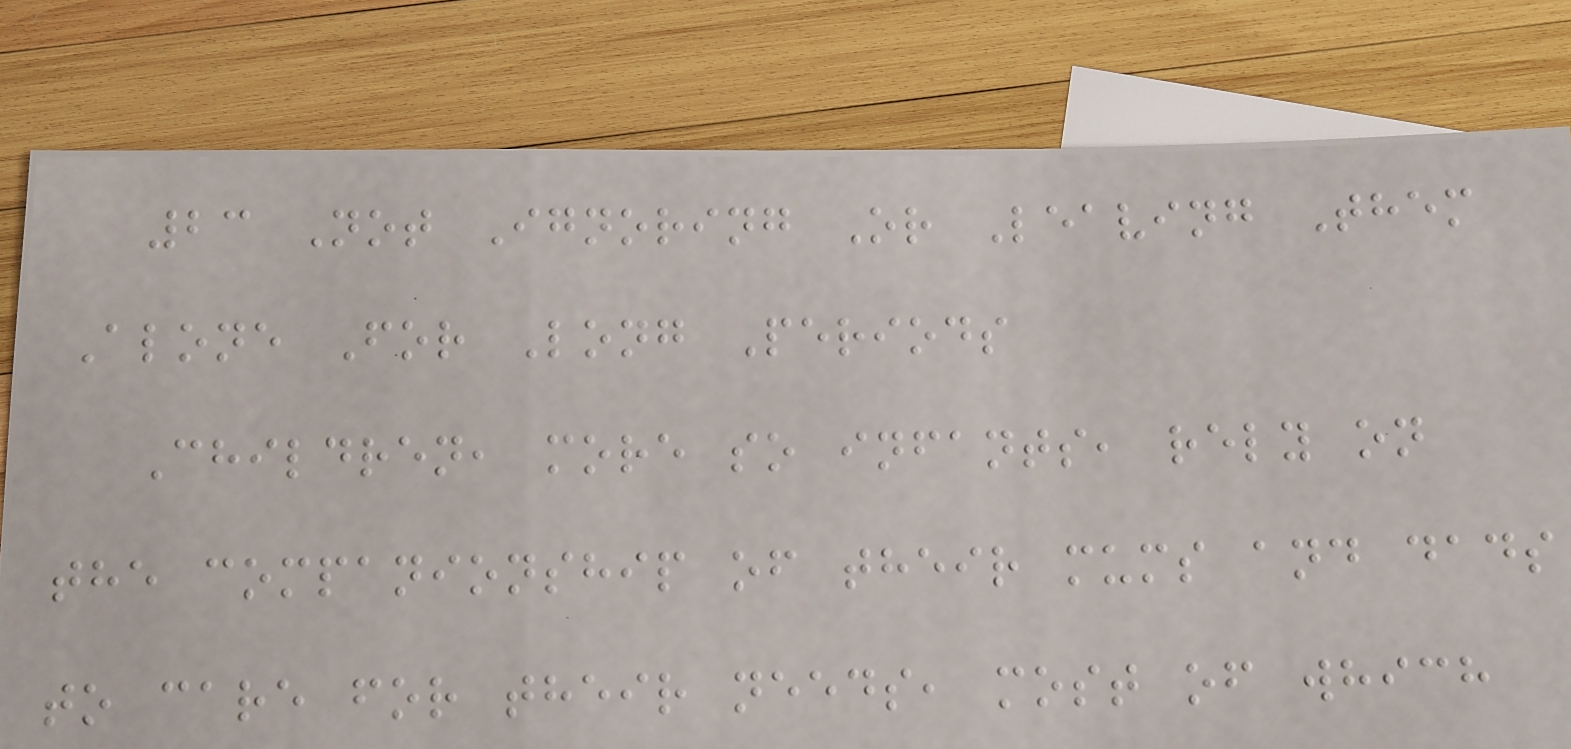23 Not Ignoring Or Leaving Them
Alone For Long Periods
Children, more so infants, rely on
the companionship of their mums and dads
to care for their needs, most of which
